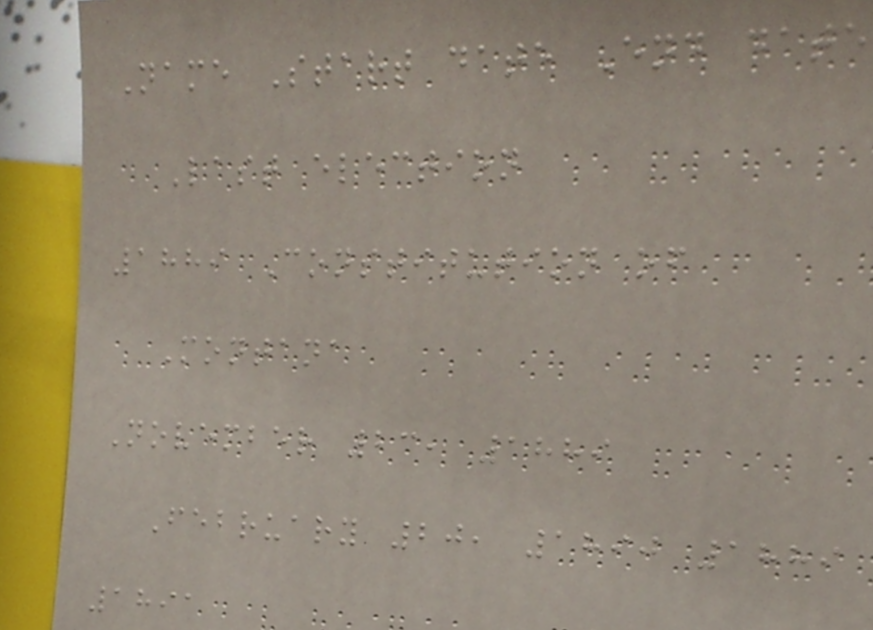Name Start date End date
Last election
1889 Constitution of
Montana
November 23, 1889
February 20, 1890 1889
1891
